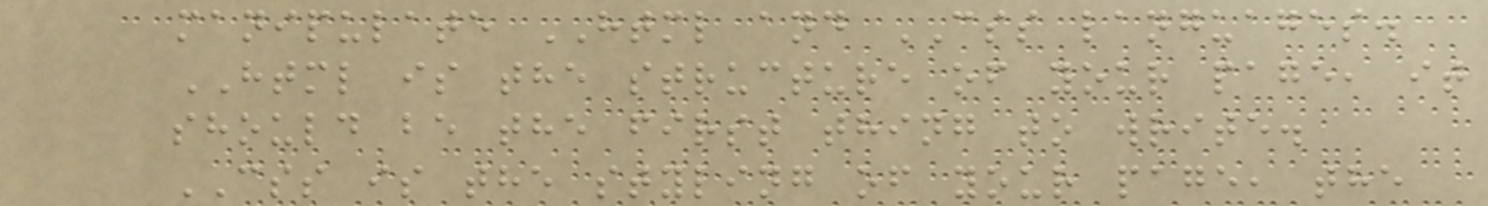manipulate HTML and CSS languages.
HTML is the structure of your page, it
should be the first thing to write.
CSS is the styling of your page, the
